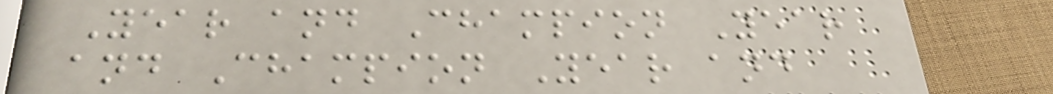Year and Champion Year
and Champion Year and
